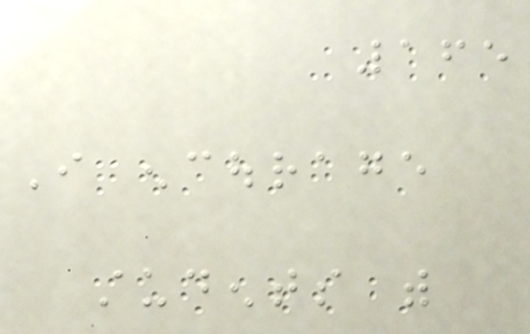165
I encourage
students with
